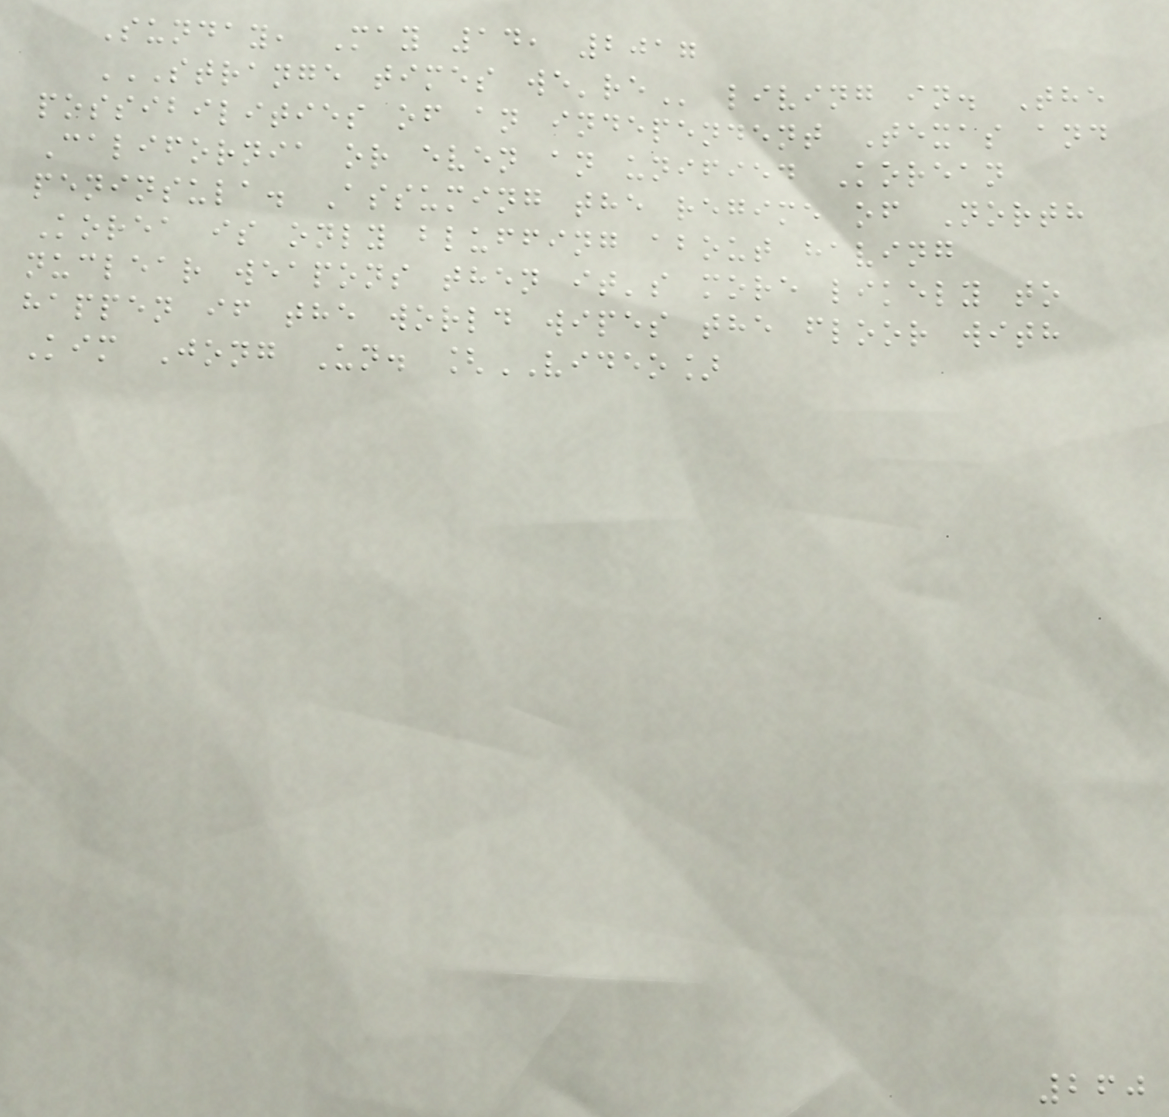Sunday, May 14, 2017
STRANGE TIMES WE'RE living in. The
possibilities of an independent Texas and
California or even an unified Korean
peninsula. Assuming the regime of North
Korea is only bluffing about having
nuclear weapons then it's more likely to
happen if the world wipes the floor with
Kim Jong Un. [VIDEO]
260
